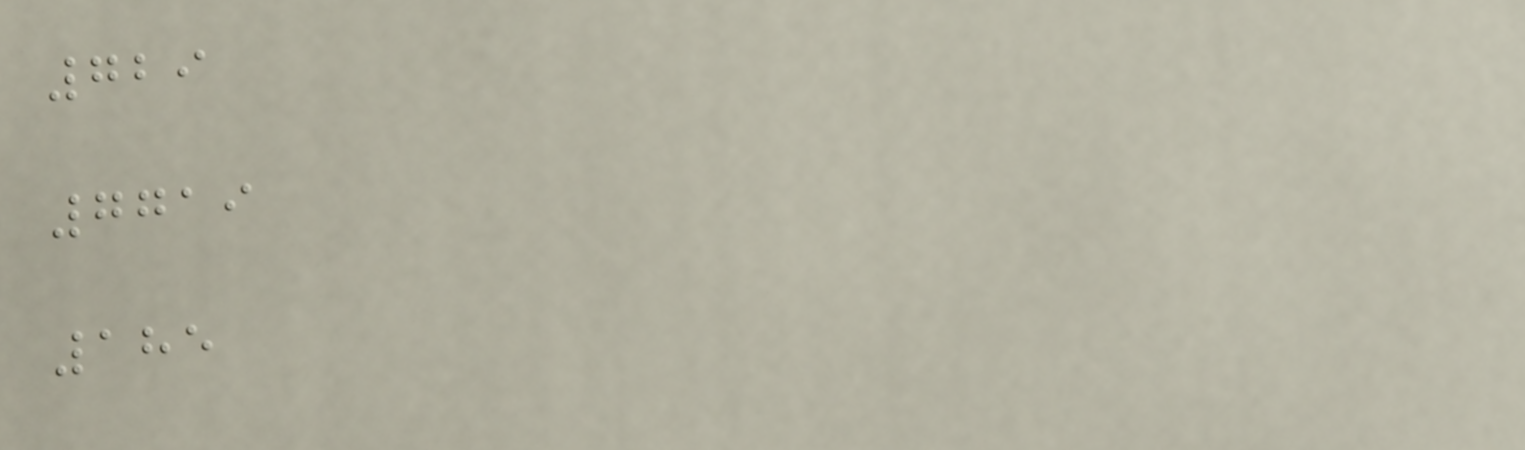729
7719
185
